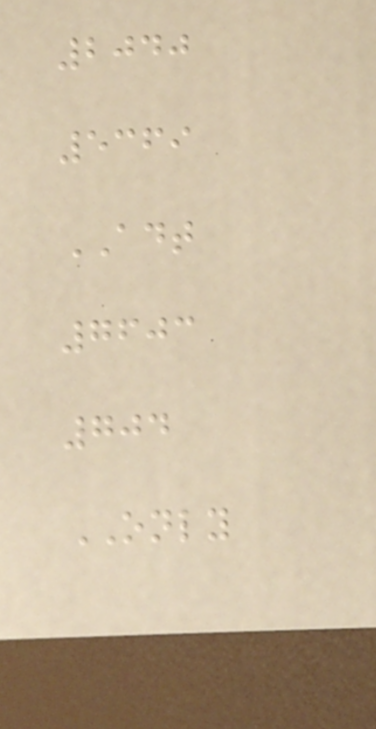2040
5369
ADT
7603
704
ONLY
